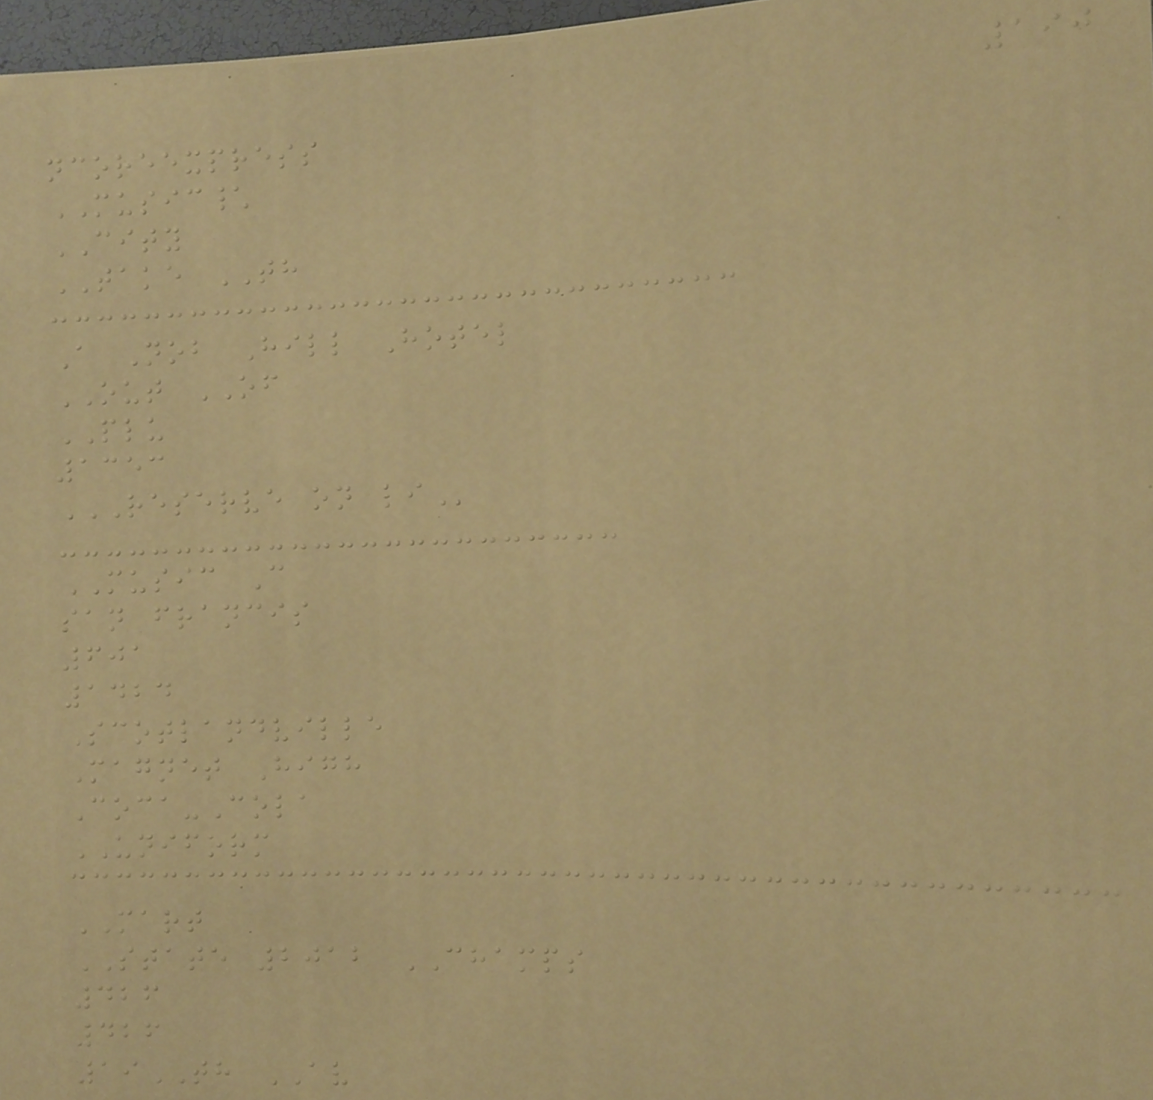190
ncoreexpress
MUSIC\
CITY
TAKE TH
A Nob Hill Hotel
OUT OF
PLU
1353
RESERVE ON LI
MUSIC C
san francis
601
1424
Scotlandville
Magnet High
Coca-Cola
UNIFORM
MART
STATE 2012 CHAMPS
426
426
19TH AV
